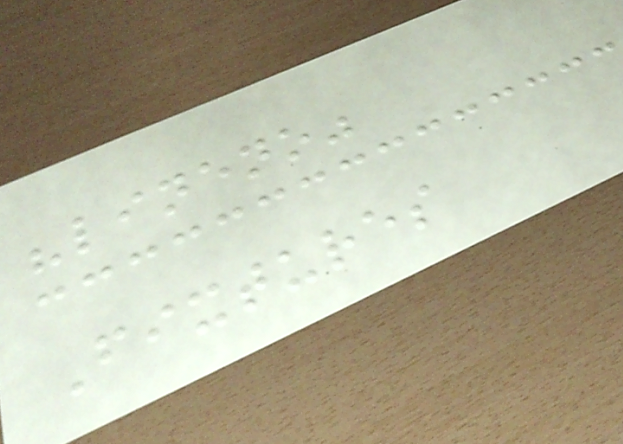"lineno"
Fixtures
